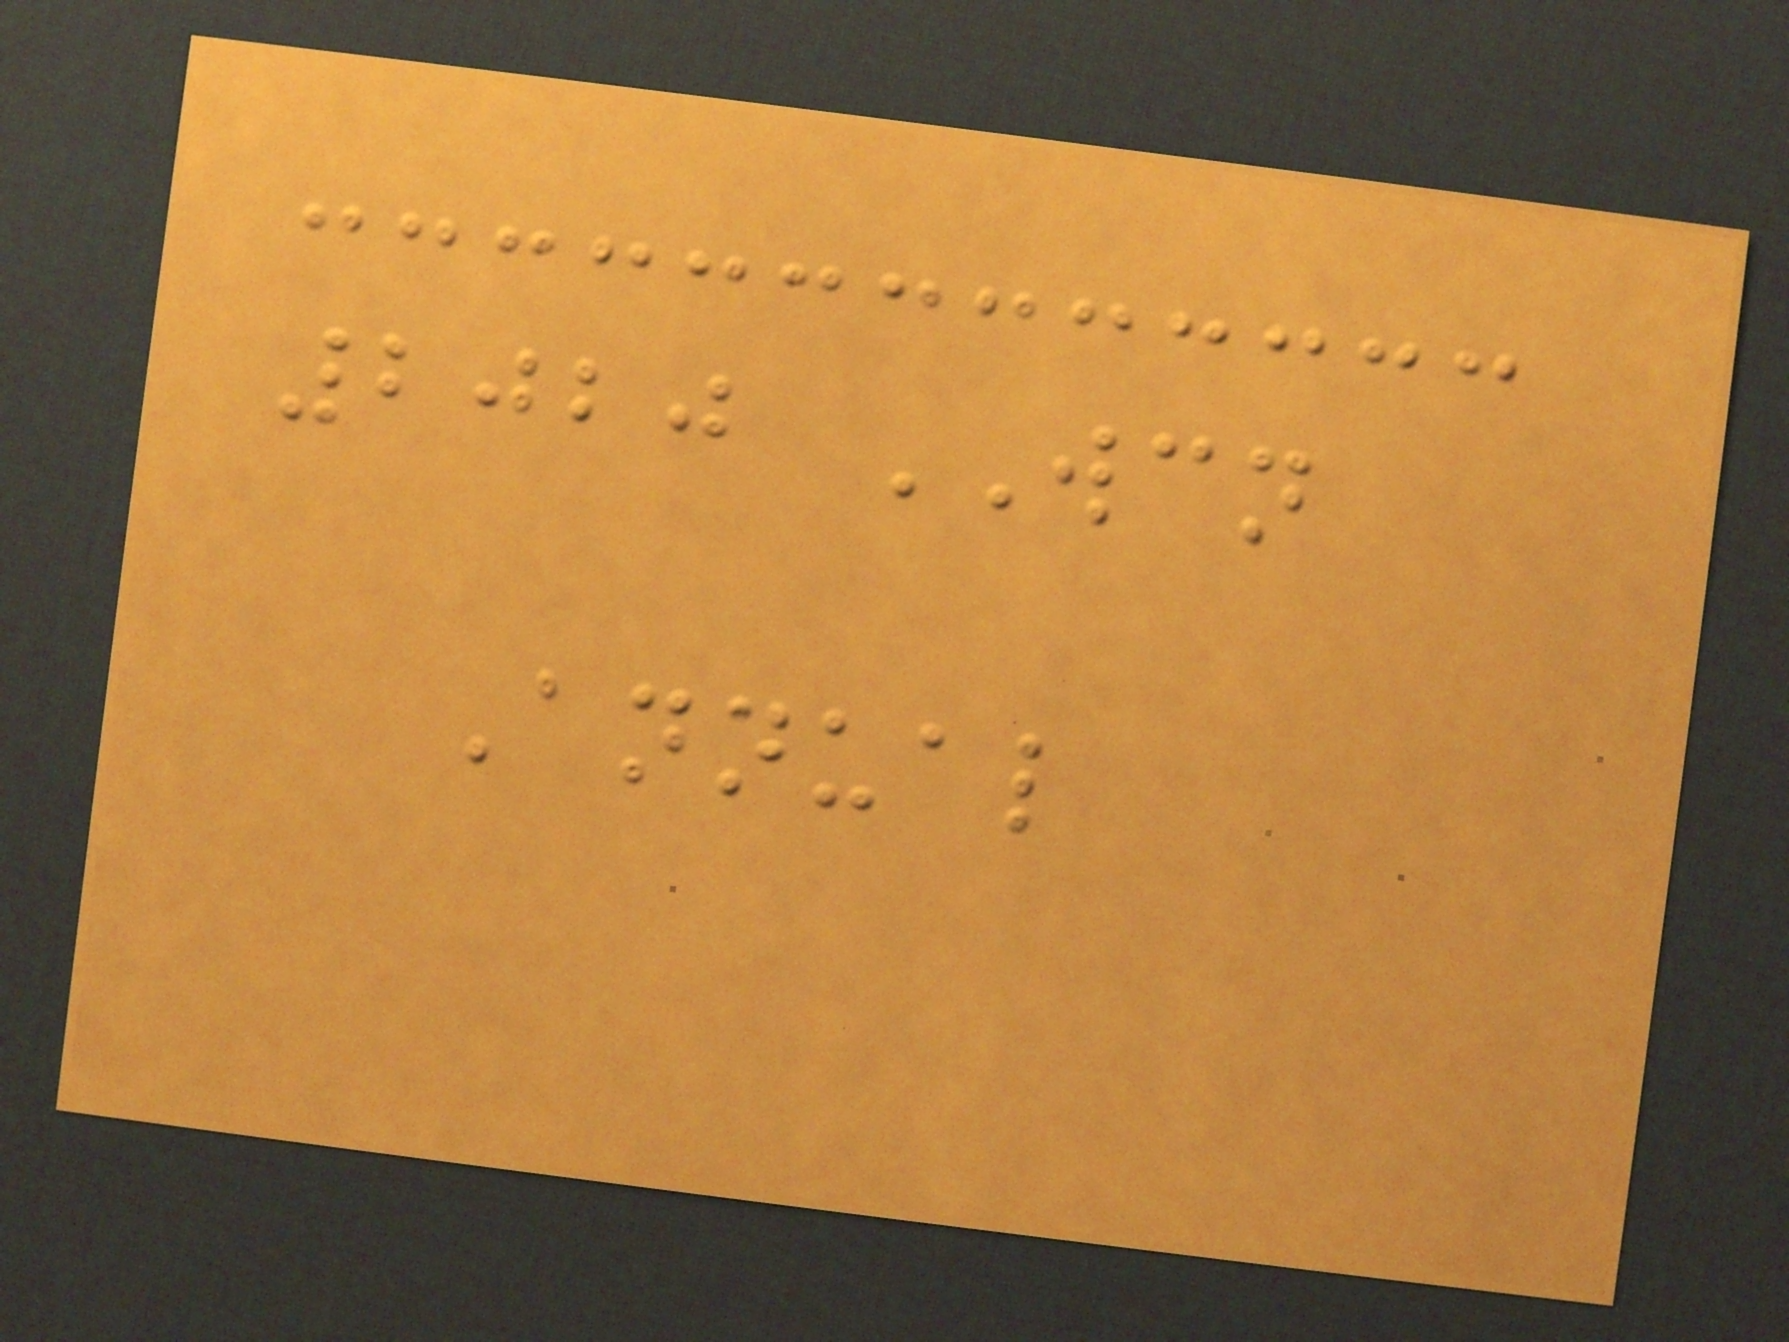2020 WCN
Annual
